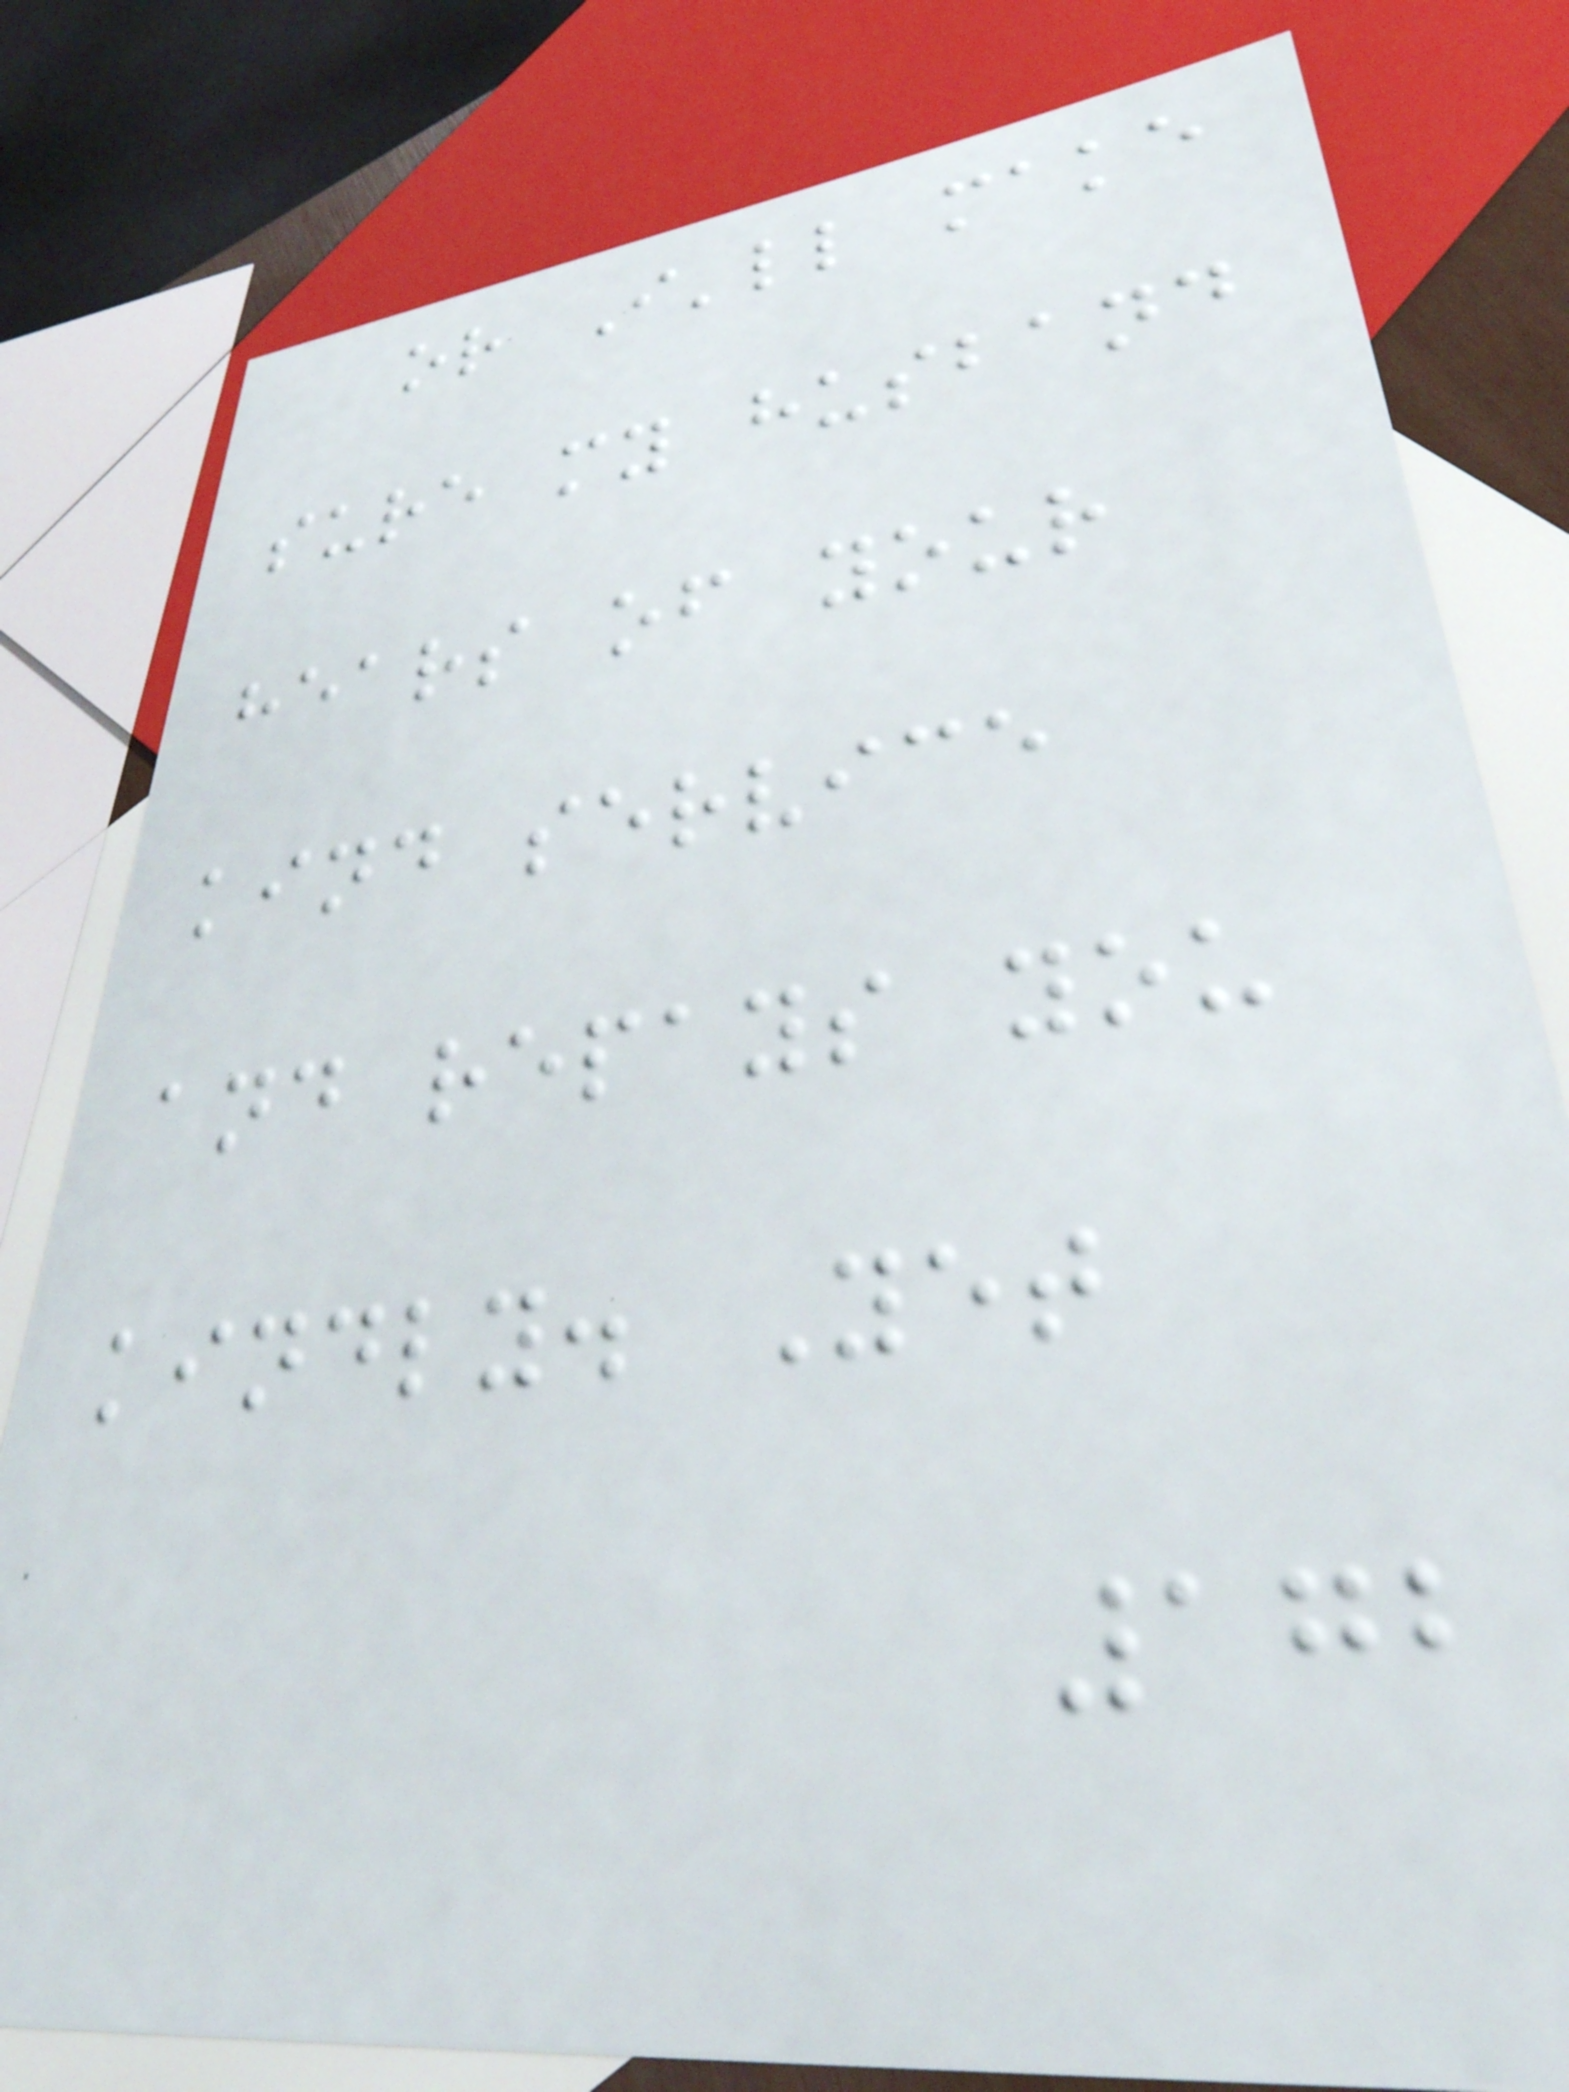or I'll make
sure my husband
hears of your
kind service
and repays you
kindly. Yet
172
